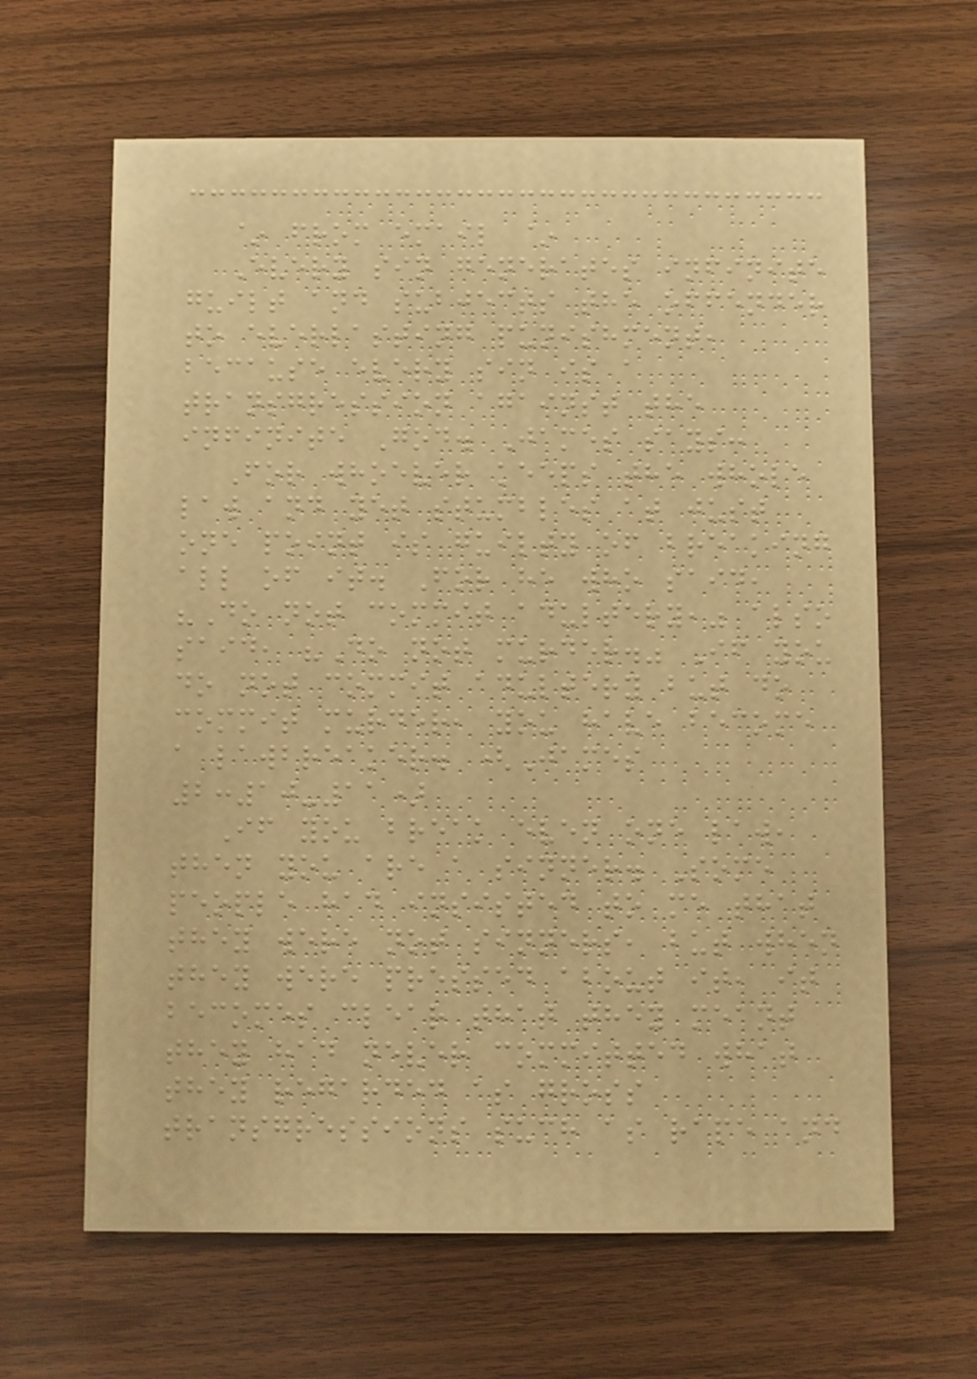~ from email ~
Every sin generates infinite
guilt and subjects the offender
to everlasting punishment,
because every sin is a
transgression against the
infinite God. James says:
For whoever keeps the whole
law and yet stumbles at just
one point is guilty of breaking
all of it. For he who said,
"Do not commit adultery," also
said, "Do not murder." If you
do not commit adultery but do
commit murder, you have become
a lawbreaker. (James
2:10-11)
If you break even one law,
then you are a sinner. Some
people had insisted to me that
they were not sinners, but when
they were pressed about it, it
becomes clear that they meant
they had never committed what
they regarded as gross
transgressions such as rape and
